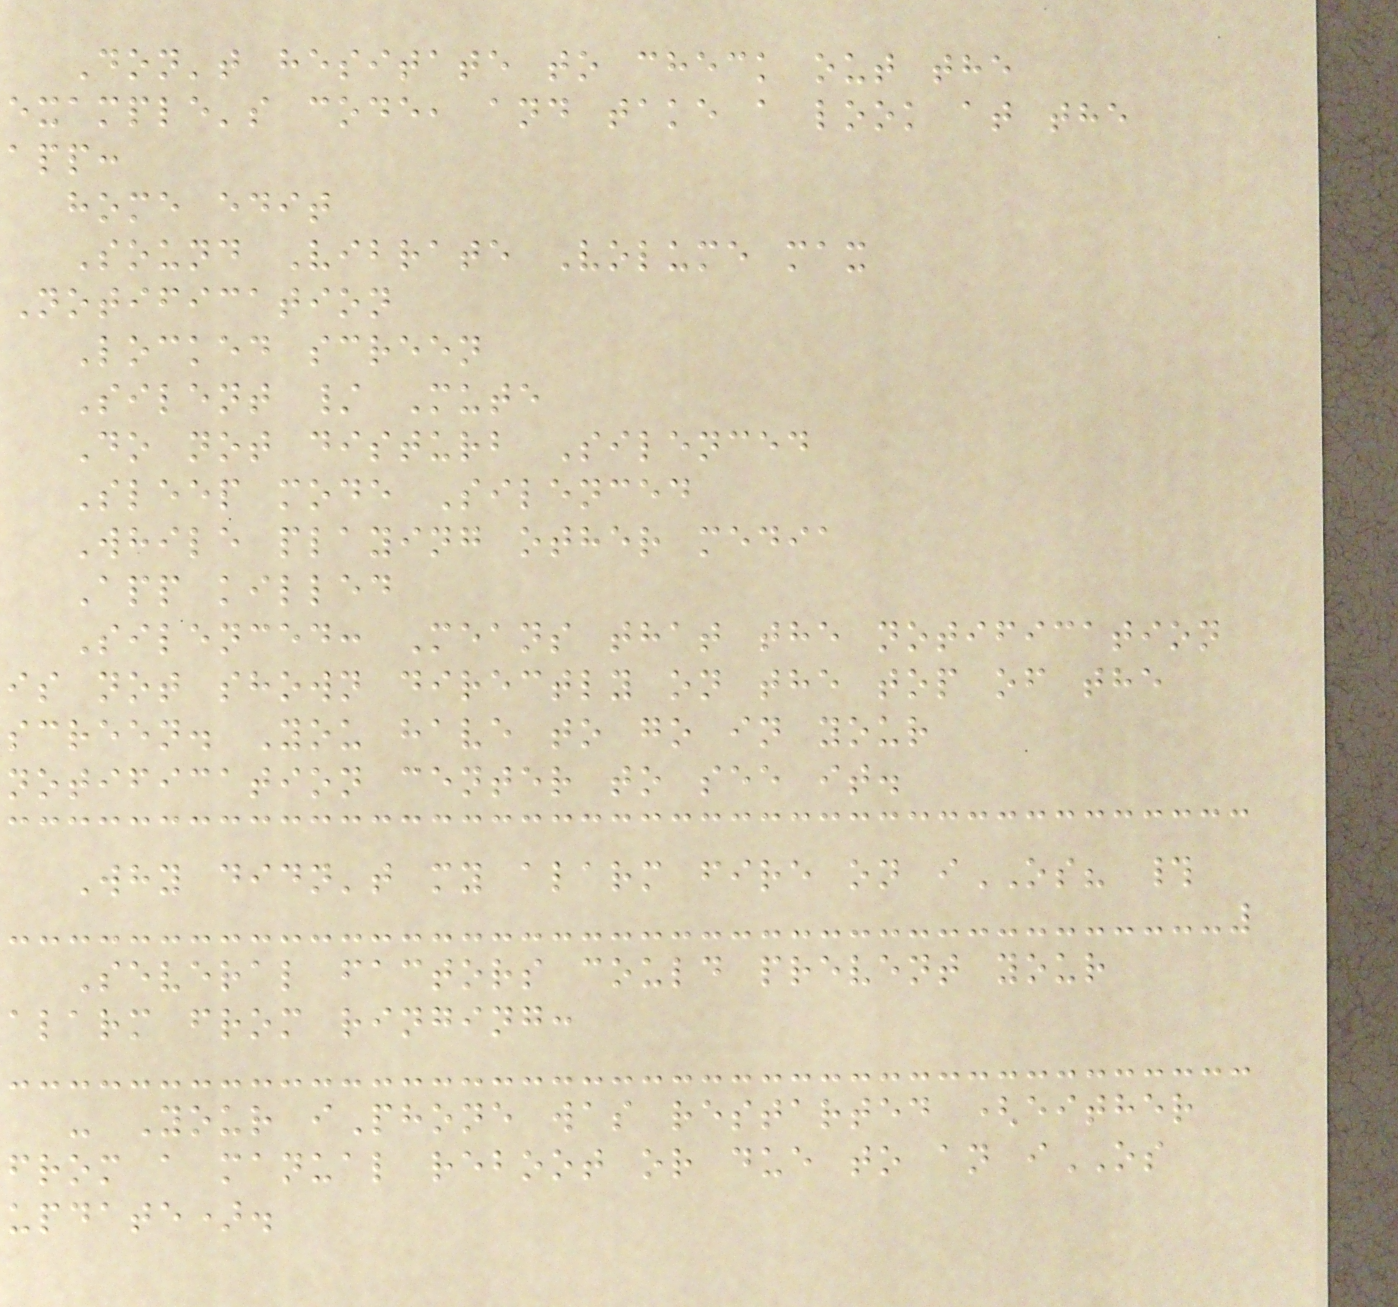Don't hesitate to check out the
example's code, and take a look at the
app:
home edit
Sound Vibrate Volume max
Notification
Locked screen
Silent / Mute
Do not disturb Silenced
Sleep mode Silenced
While playing other media
App killed
Silenced: Means that the notification
is not shown directly on the top of the
screen. You have to go in your
notification center to see it.
Why didn't my alarm fire on iOS? #
Several factors could prevent your
alarm from ringing:
- Your iPhone was restarted (either
from a manual reboot or due to an iOS
update).
